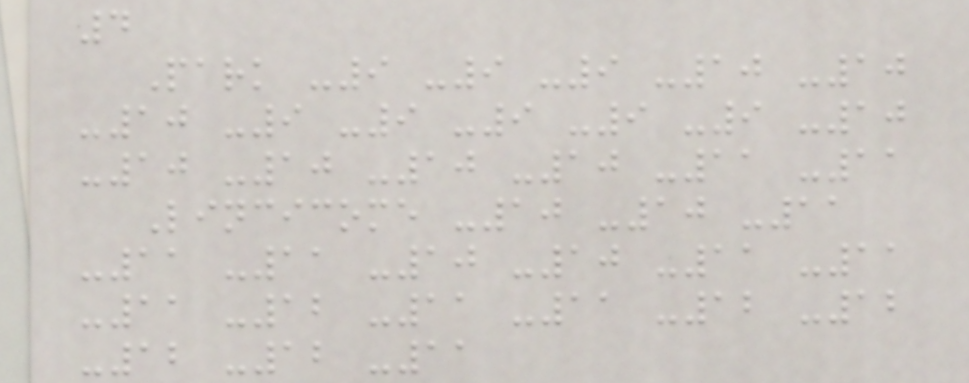4
Park -9 -9 -9 -10 -10
-10 -9 -9 -9 -9 -9 -10
-10 -10 -10 -10 -11 -11
Lincicome -10 -10 -11
-11 -11 -10 -10 -11 -11
-11 -12 -11 -11 -12 -12
-12 -12 -11
